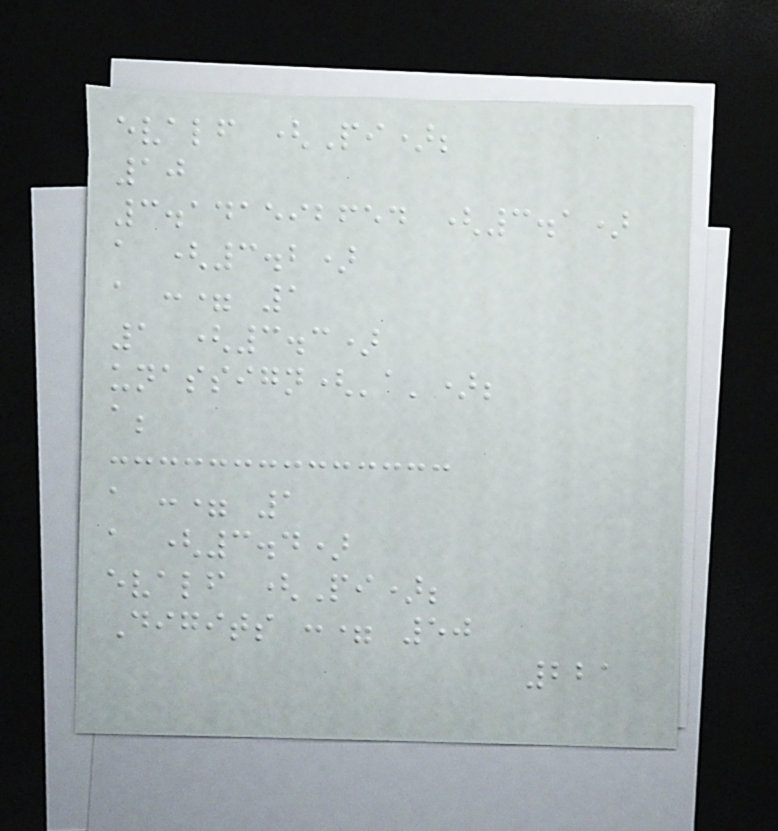evalf (Pi);
10
3.141592654 (3.1)
a (3.2)
a := 1
1 (3.3)
unassign('a');
a;
a := 1
a (3.4)
evalf (Pi);
Digits := 50
221
